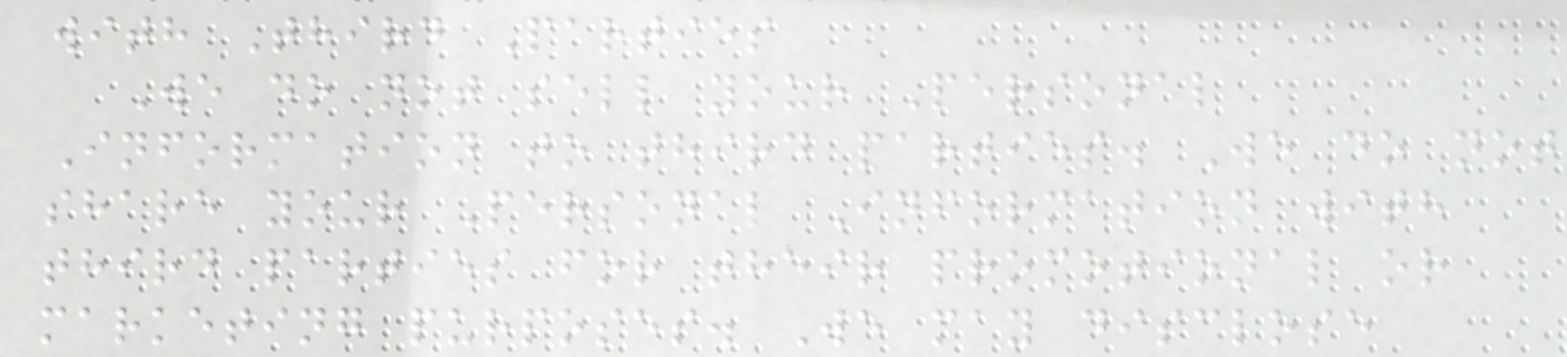with Third Parties
We do not sell your Personal
Information to third parties. We do not
share your Personal Information with
third parties for their promotional or
marketing purposes. We may disclose
